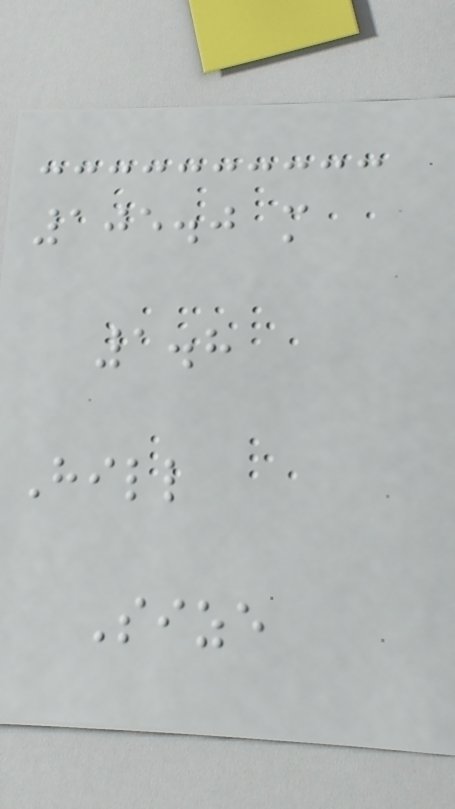105.0 m
1.8
Hill
Size
